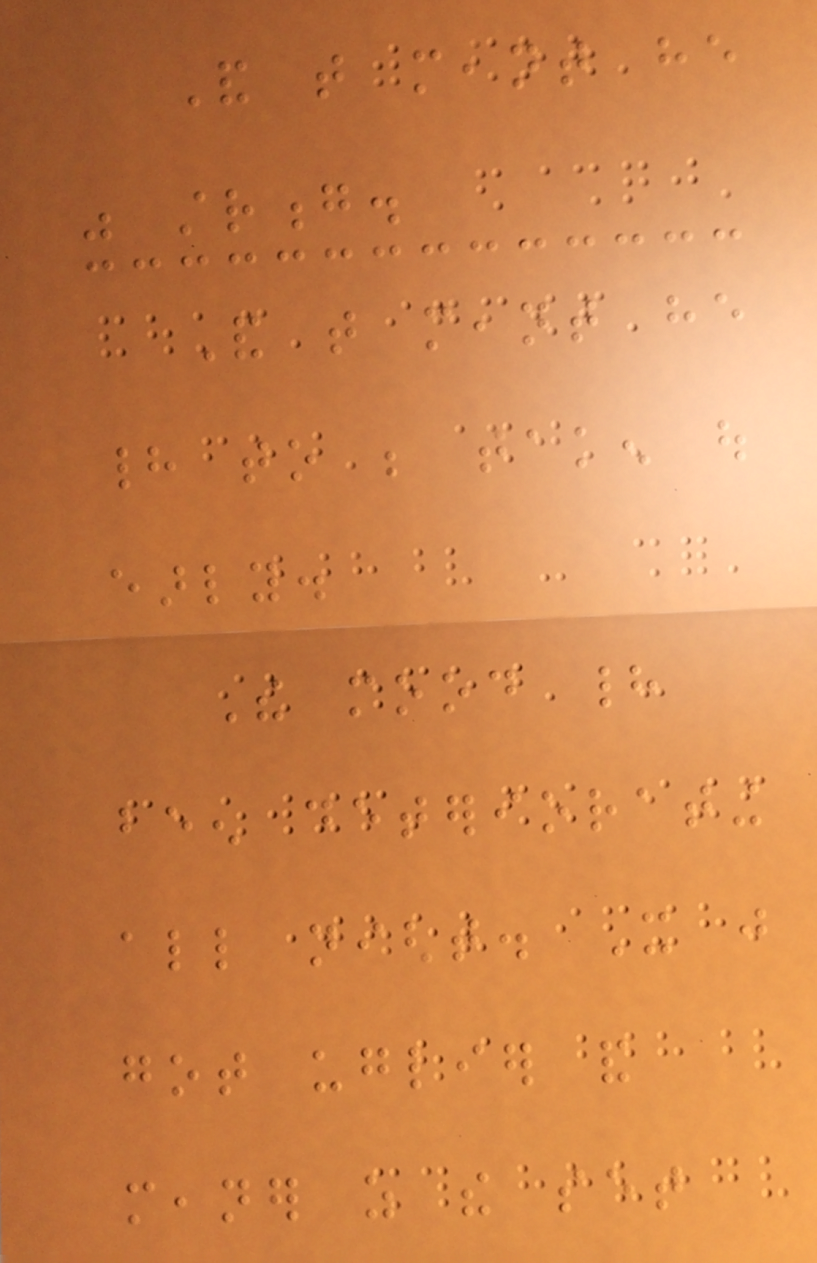And that meant he
was strong.
And that meant he
had to be taken out
early.
The mood had
been deteriorating
all night. It just
got uglier and
meaner as the set
